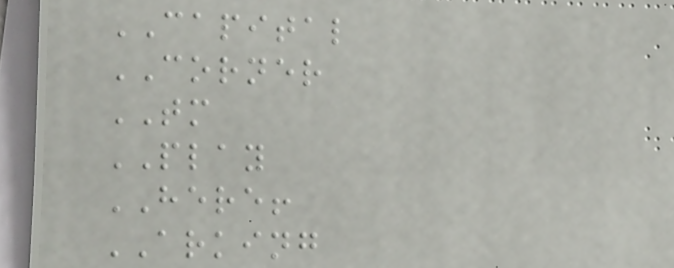CAPITAL
CORNER
TM
PLAY
HERE!
ARKING
